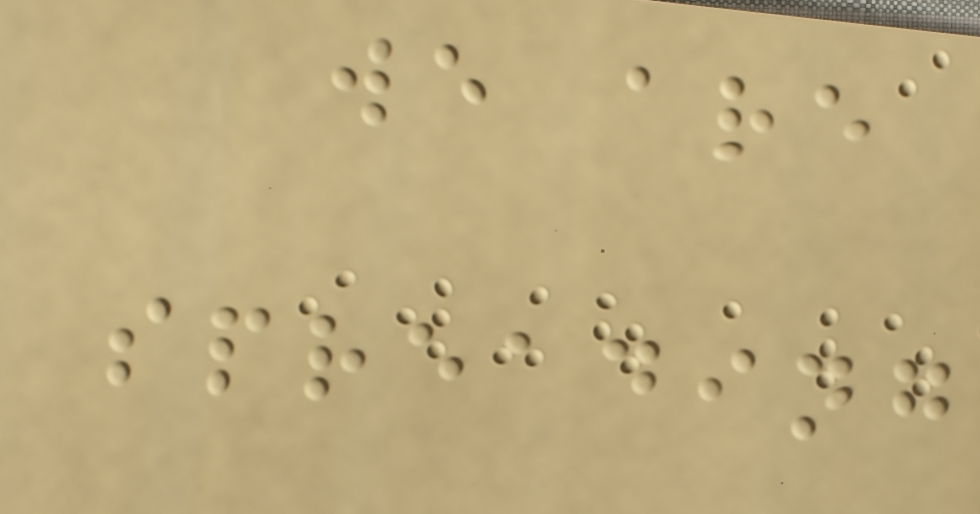we are
spreading
